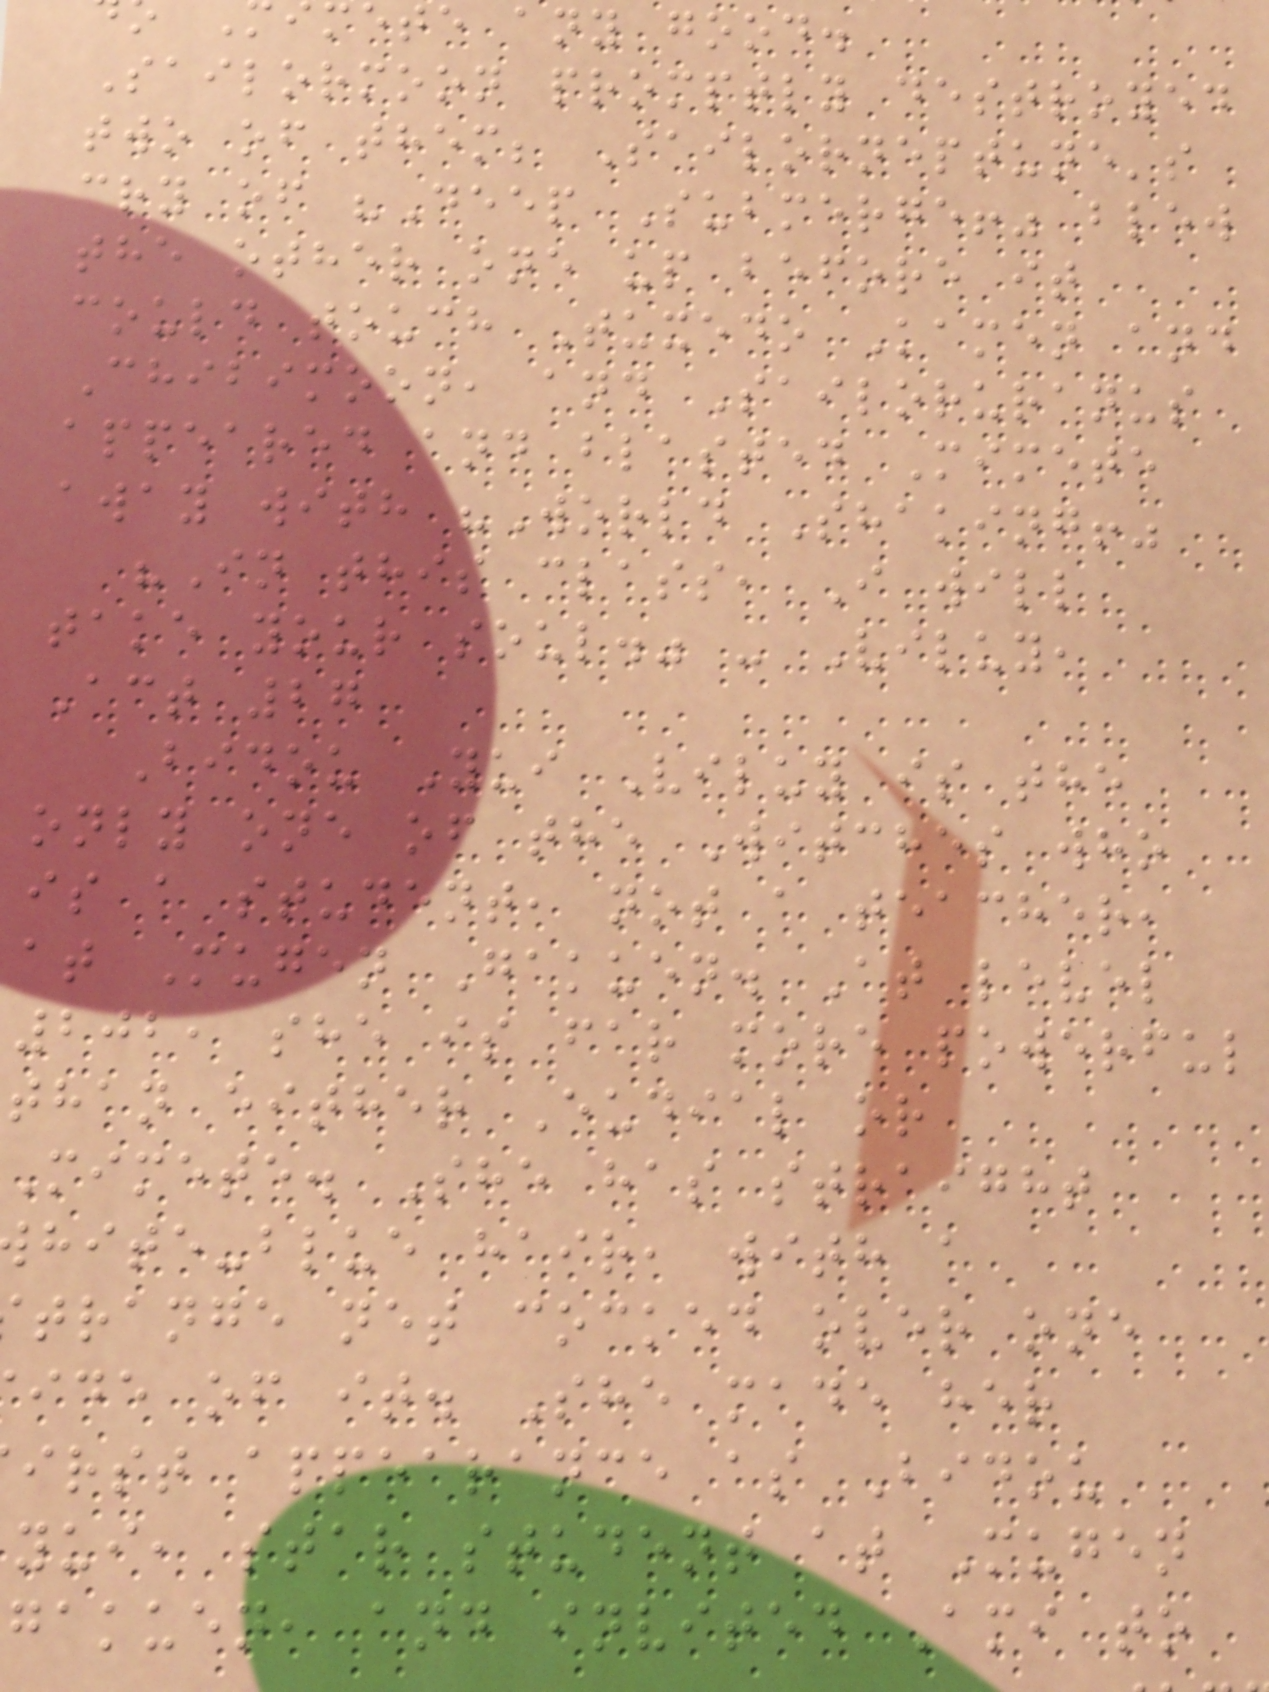mete any good.
Sailormoon promptly destroyed
two of them; Sailorneptune's
cry of "Deep Submerge!" blew
the other one up before it
could touch Tuxedo Kamen and
Chibimoon, and Sailoruranus
appeared and blasted Mimete
away with "World Shaking!"
"In this class, I will
take your soul." - Viluy,
Act 27
Bidou Yui Viluy is the
only one of the Witches who
is a student, not a teacher,
at Mugen Gakuen. At level
202, she is far more powerful
than either Eudial or
Mimete. She has straight
hite-blue hair, with a
trange net cocked over one
ide of it. She made her
irst appearance as Bidou
yui, star student at Mugen
gakuen, and invited Ami to
